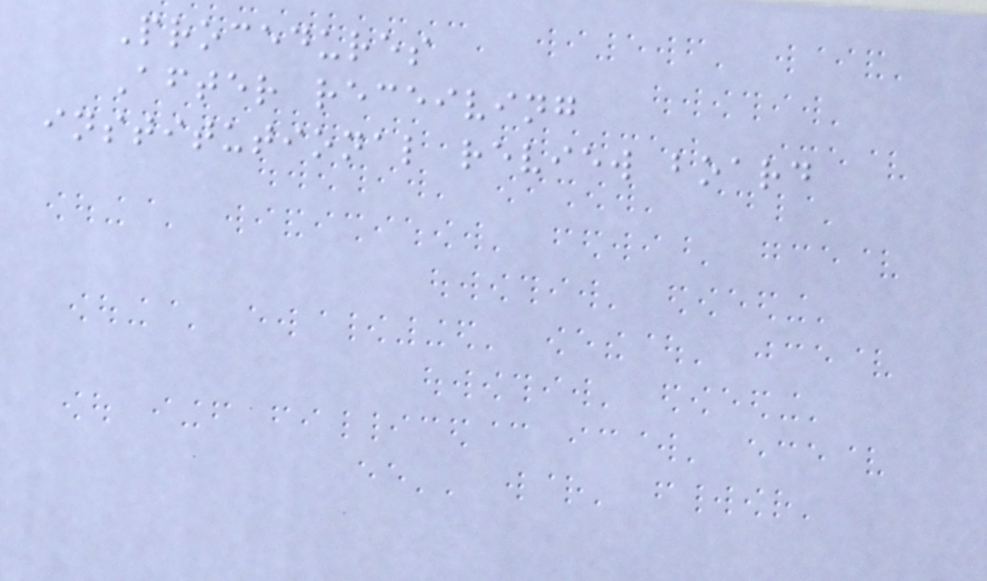Procedures
After receiving
institutional review board
